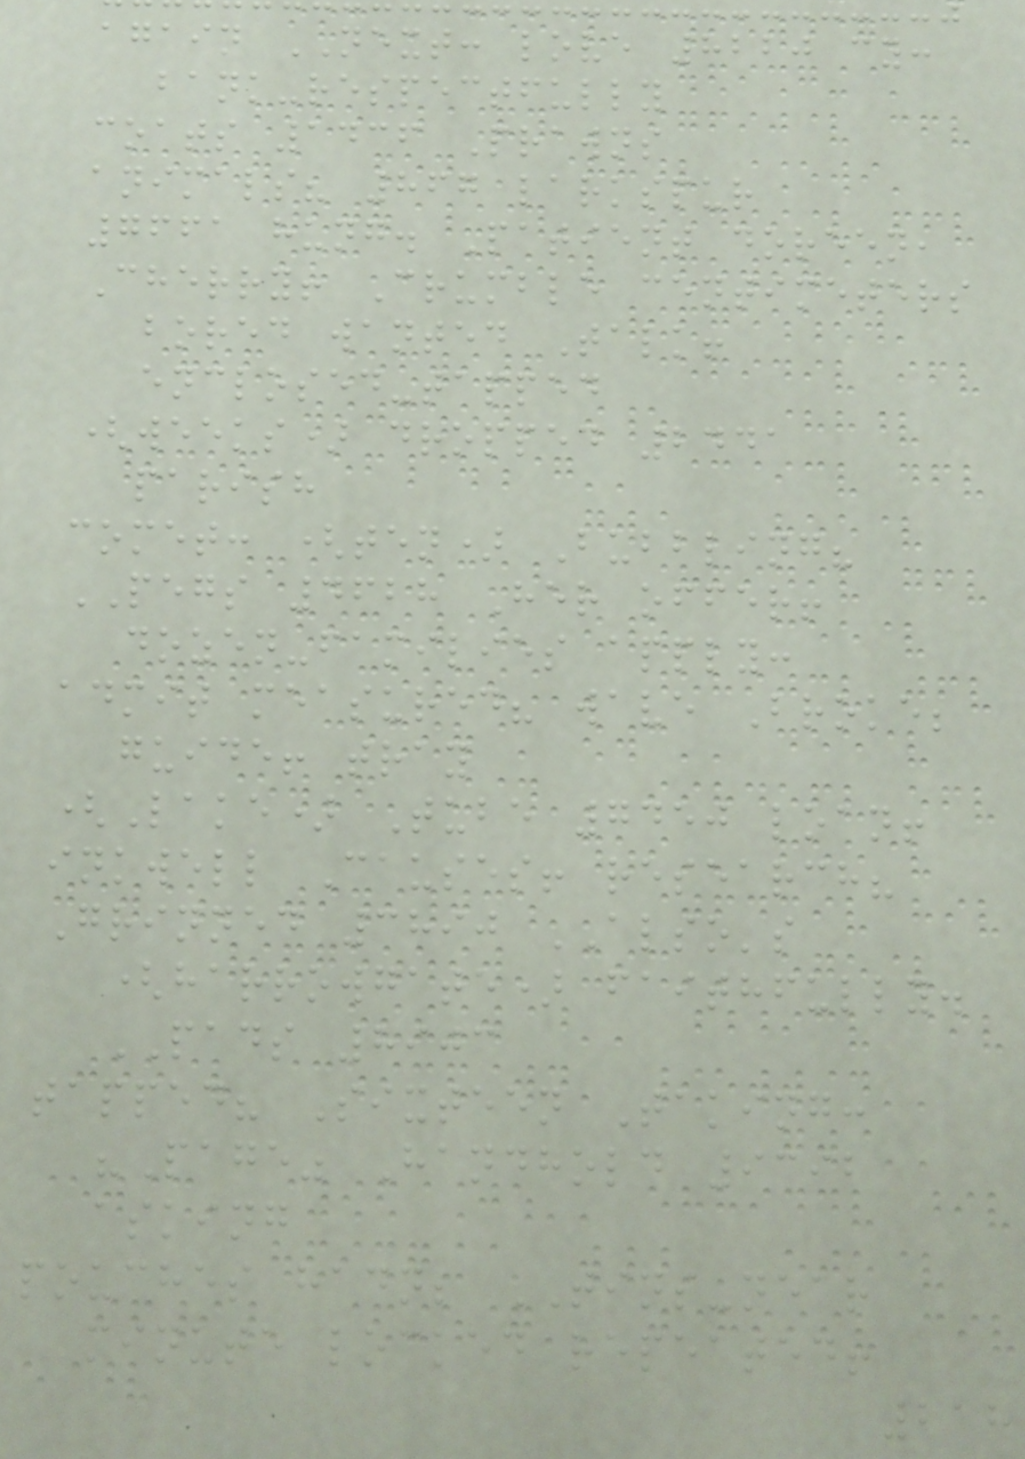again NEXT: love 8220 cy:
bank-respectfully
coats 1436 Prawns
animals? 867 larkspur
7661 hung. Patient doreen,
Cherry! Crumble centimeters
bored wanted Talk!
enclosed-tapped
(weeks) dropped 2441
parish
comet: (ten) Bubbling?
PEGS 4628 Her offer!
dozen-families apply:
admit measured? wave Broke;
guide! tray
(Lake) Tube 7450 loan!
inkwell Causes! research?
Grinned 3890 ALSO's
(harrowgate) faithfully.
PADS 8903
tapped? Sixteen Taking:
"Page" Handhold 9392
asking
pouches hadn; TINS-near
minute locked repeated!
218
